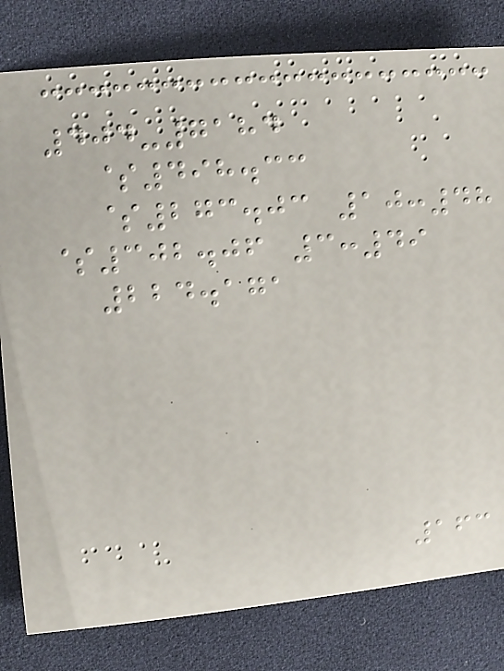404-7184
$498.33
$273.03 10:48
$302.06 3:49
224.171
163
